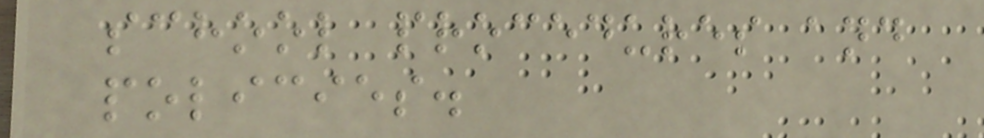school procedures and
policies.
